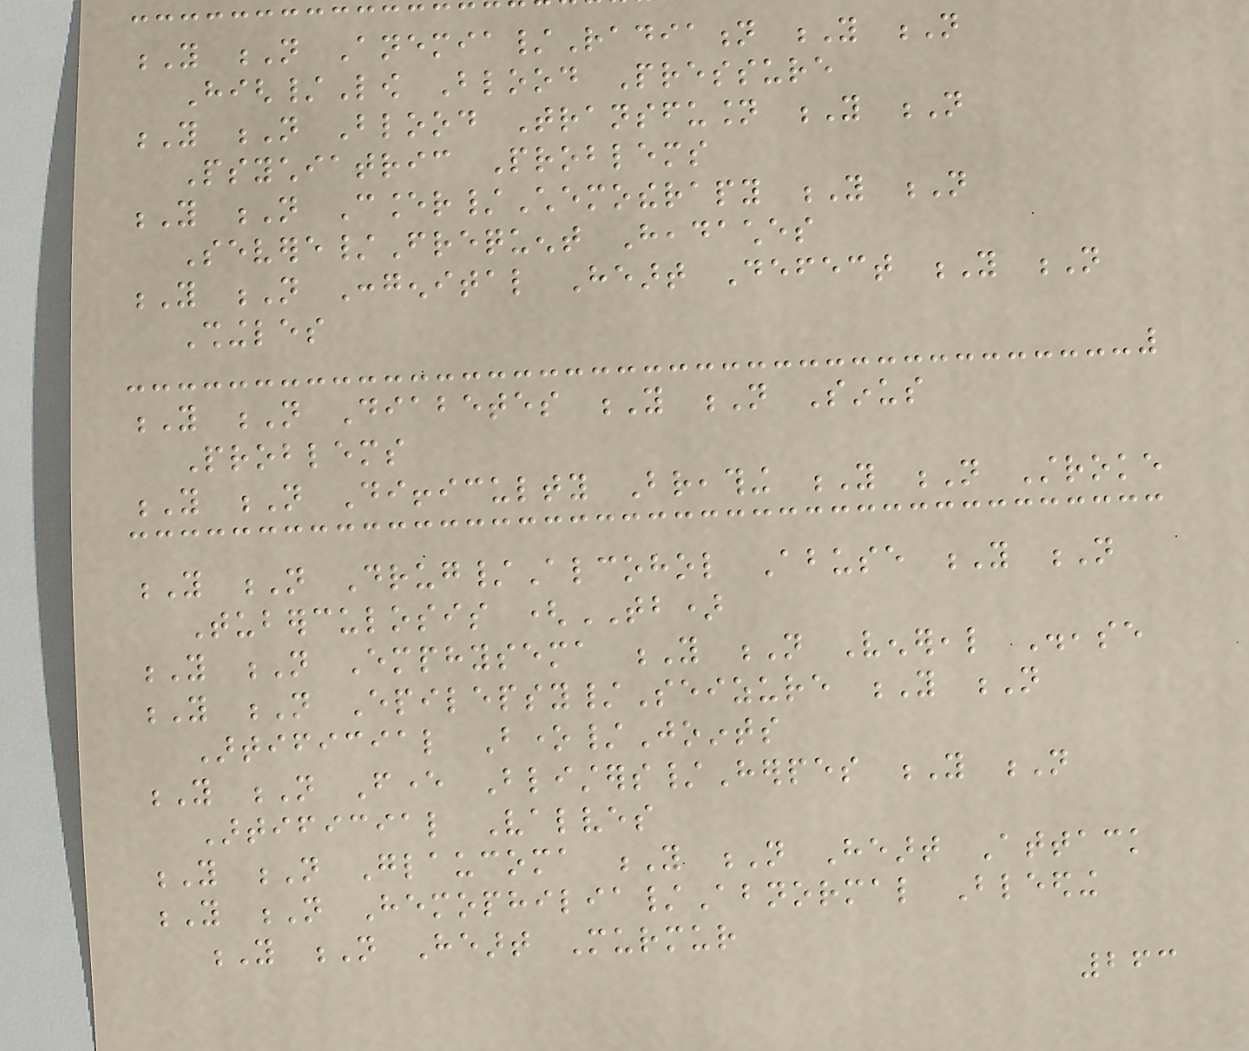Y N Anemia/Radiation Y N
High/Low Blood Pressure
Y N Blood Transfusion Y N
Psychiatric Problems
Y N Cancer/Chemotherapy Y N
Severe/Frequent Headaches
Y N Congenital Heart Defect Y N
Shingles
Y N Diabetes Y N Sinus
Problems
Y N Difficulty Breathing Y N Stroke
Y N Drug/Alcohol Abuse Y N
Tuberculosis (TB)
Y N Emphysema Y N Venereal Disease
Y N Epilepsy/Seizure Y N
Artificial Bone/Joints
Y N Fever Blisters/Herpes Y N
Artificial Valves
Y N Glaucoma Y N Heart Attack
Y N Hemophilia/Abnormal Bleeding
Y N Heart Murmur
263
